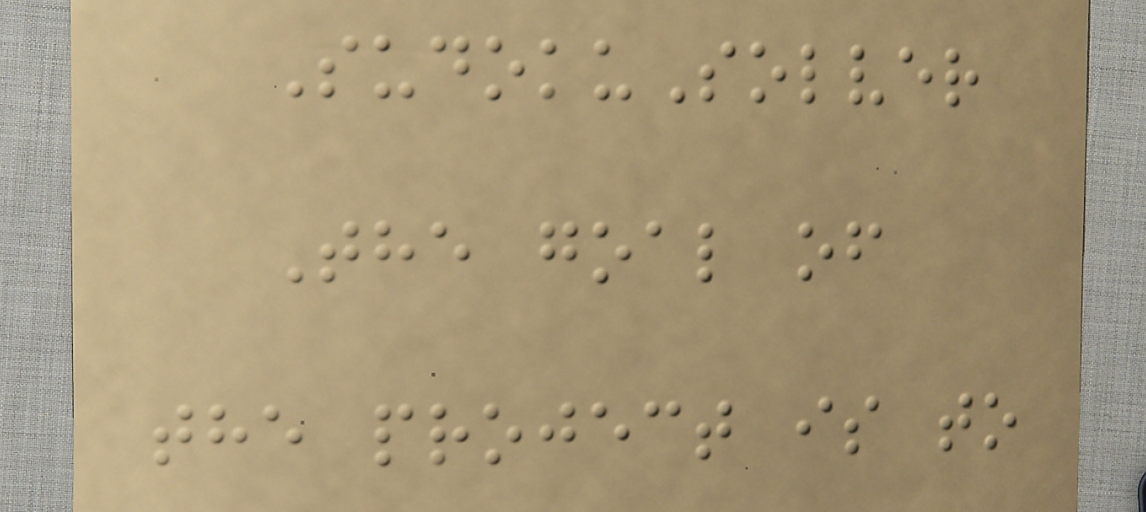SudokuSolver
The goal of
the project is to
